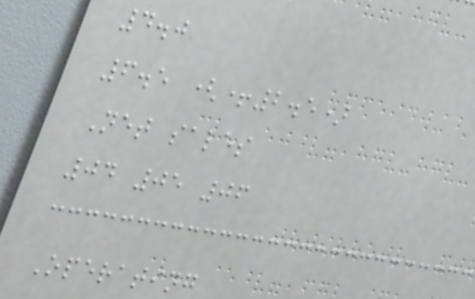4.0
6.5 (+2.5)
Net sales
04 05 06
Operating
